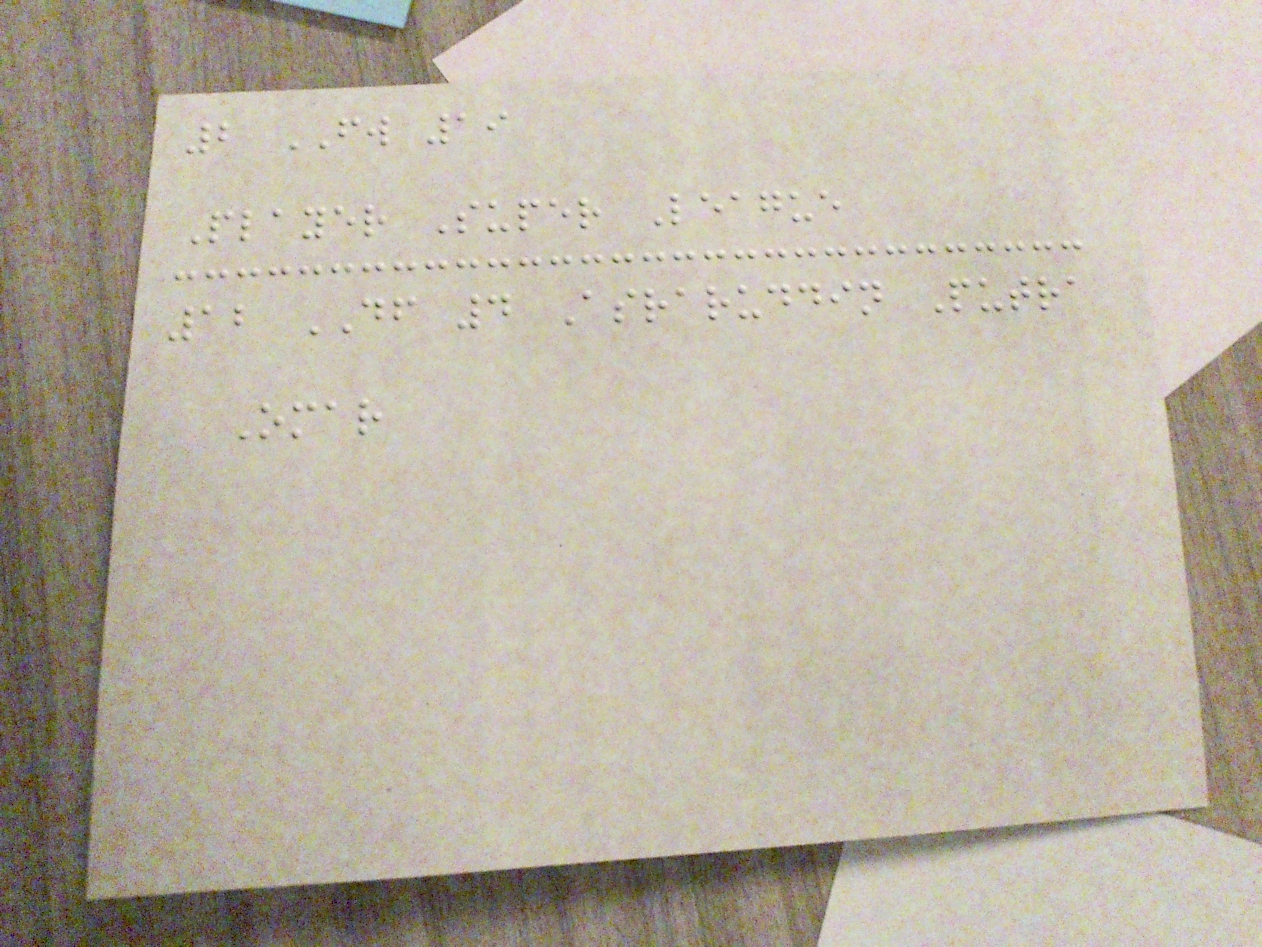2 FW 19
Player Super League
12 DF 4 Asraruddin Putra
Omar
